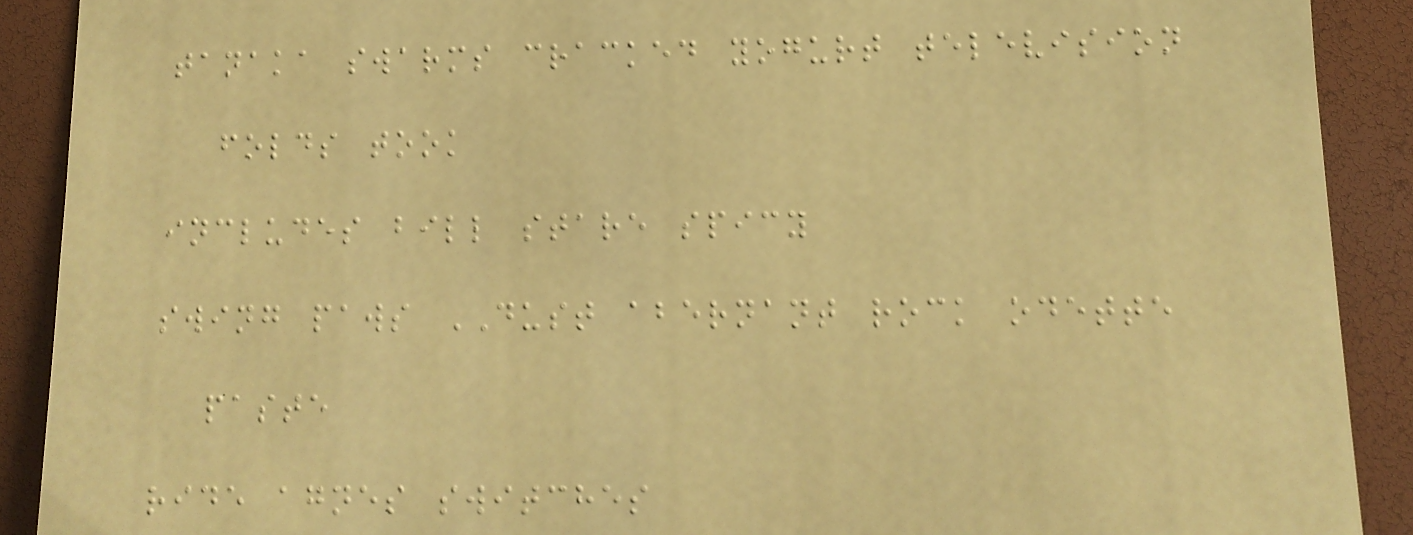tanaka swarms cracked yogurt television
folds took
includes bill stare spicy
swing paws DUST abernant rock odette
paste
ride agnes switches
